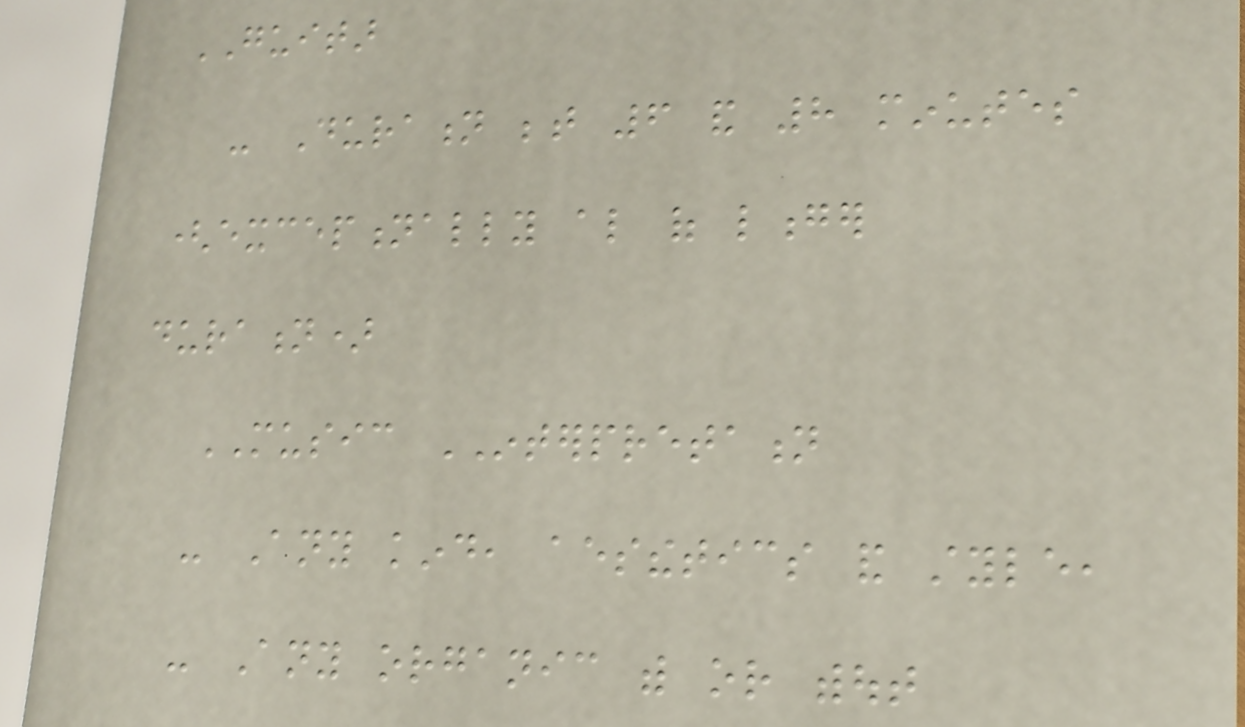GUITAR
- Duration between 6 and 8 minutes
(exceptionally also of longer
duration)
MUSIC INTERPRETATION
- Any kind, aesthetics and style,
- Any organic with or without
